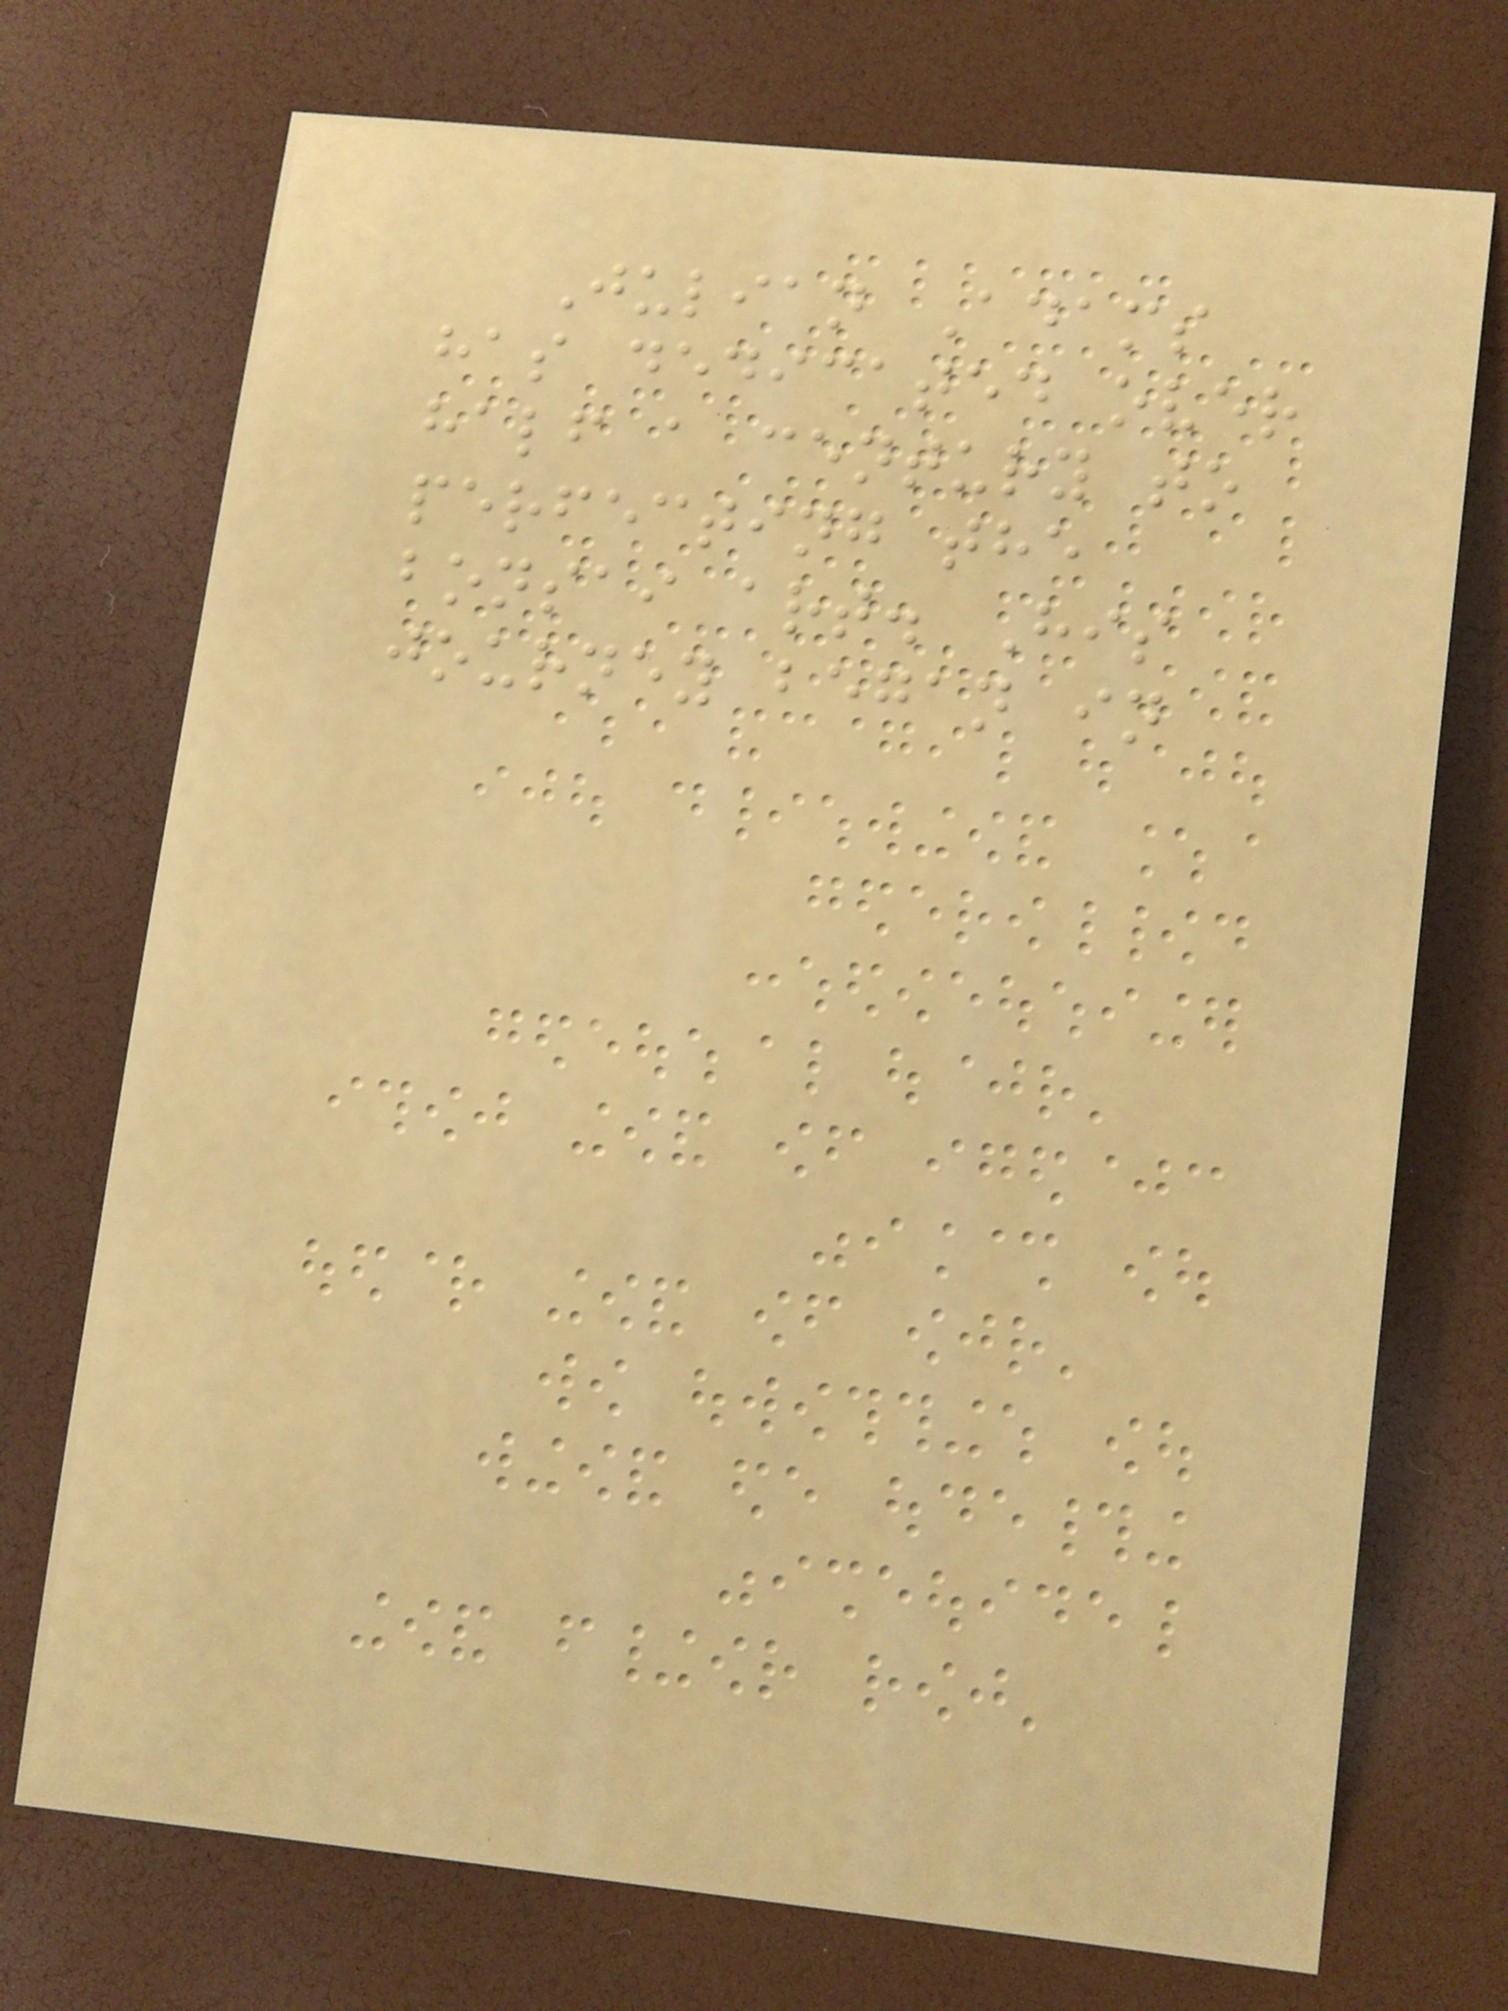Julian Adams
has dedicated over
half a century to
perfecting the
bonsai art. His
journey began in
